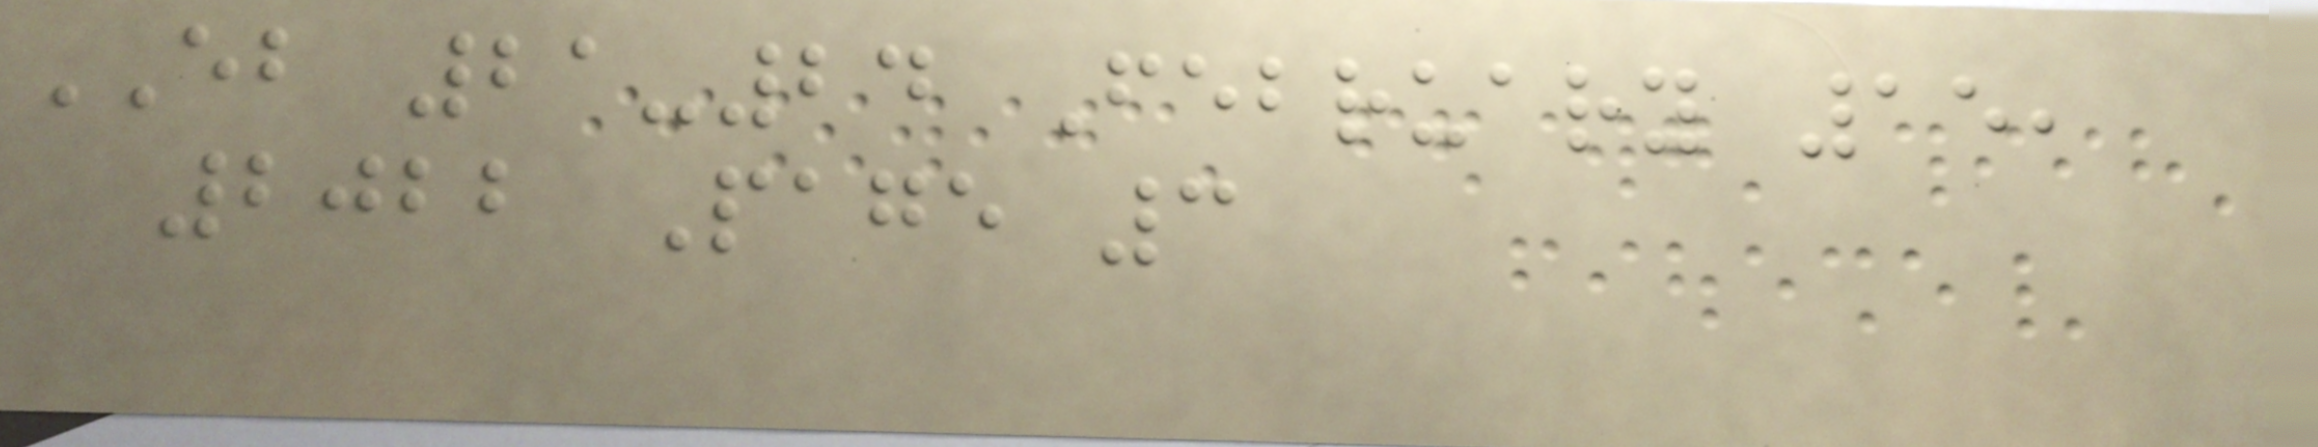EB 21-24 February 15,
2022 Page 3
